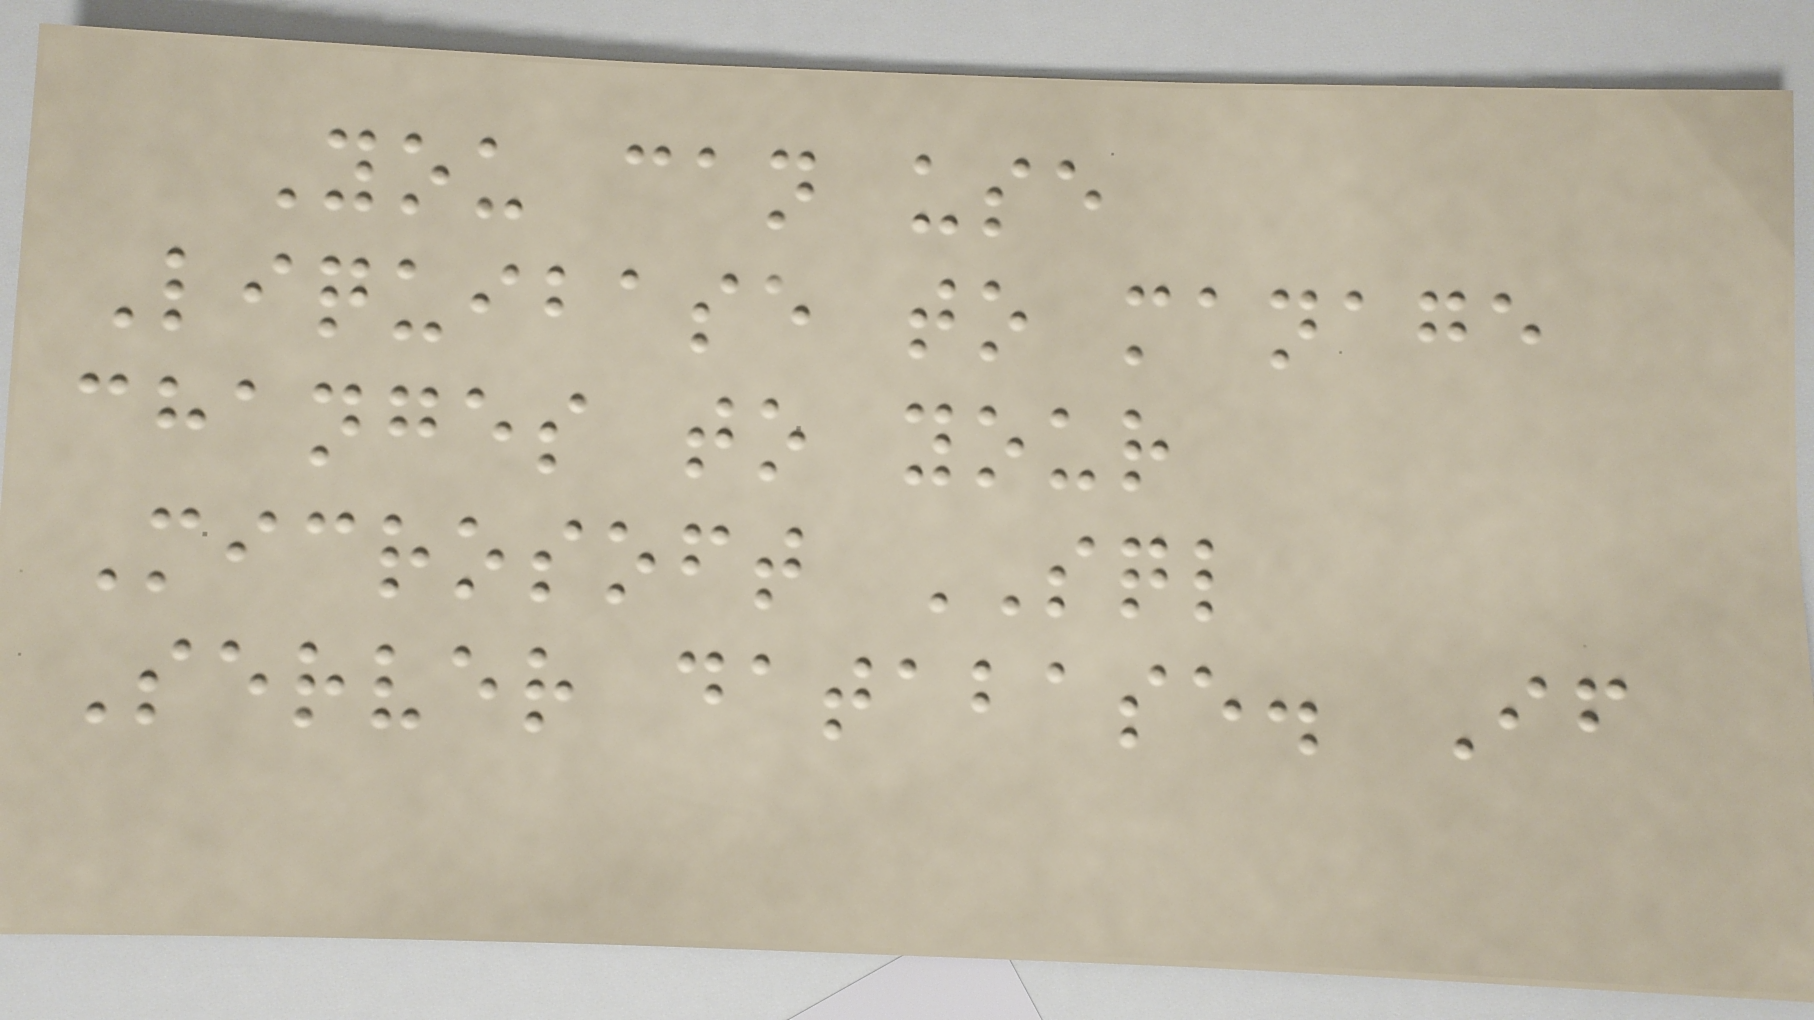You can use
Liquibase to manage
changes to your
Microsoft SQL
Server database. If
